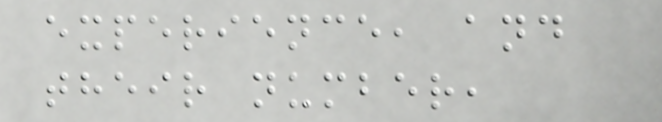experience, and
their number,
